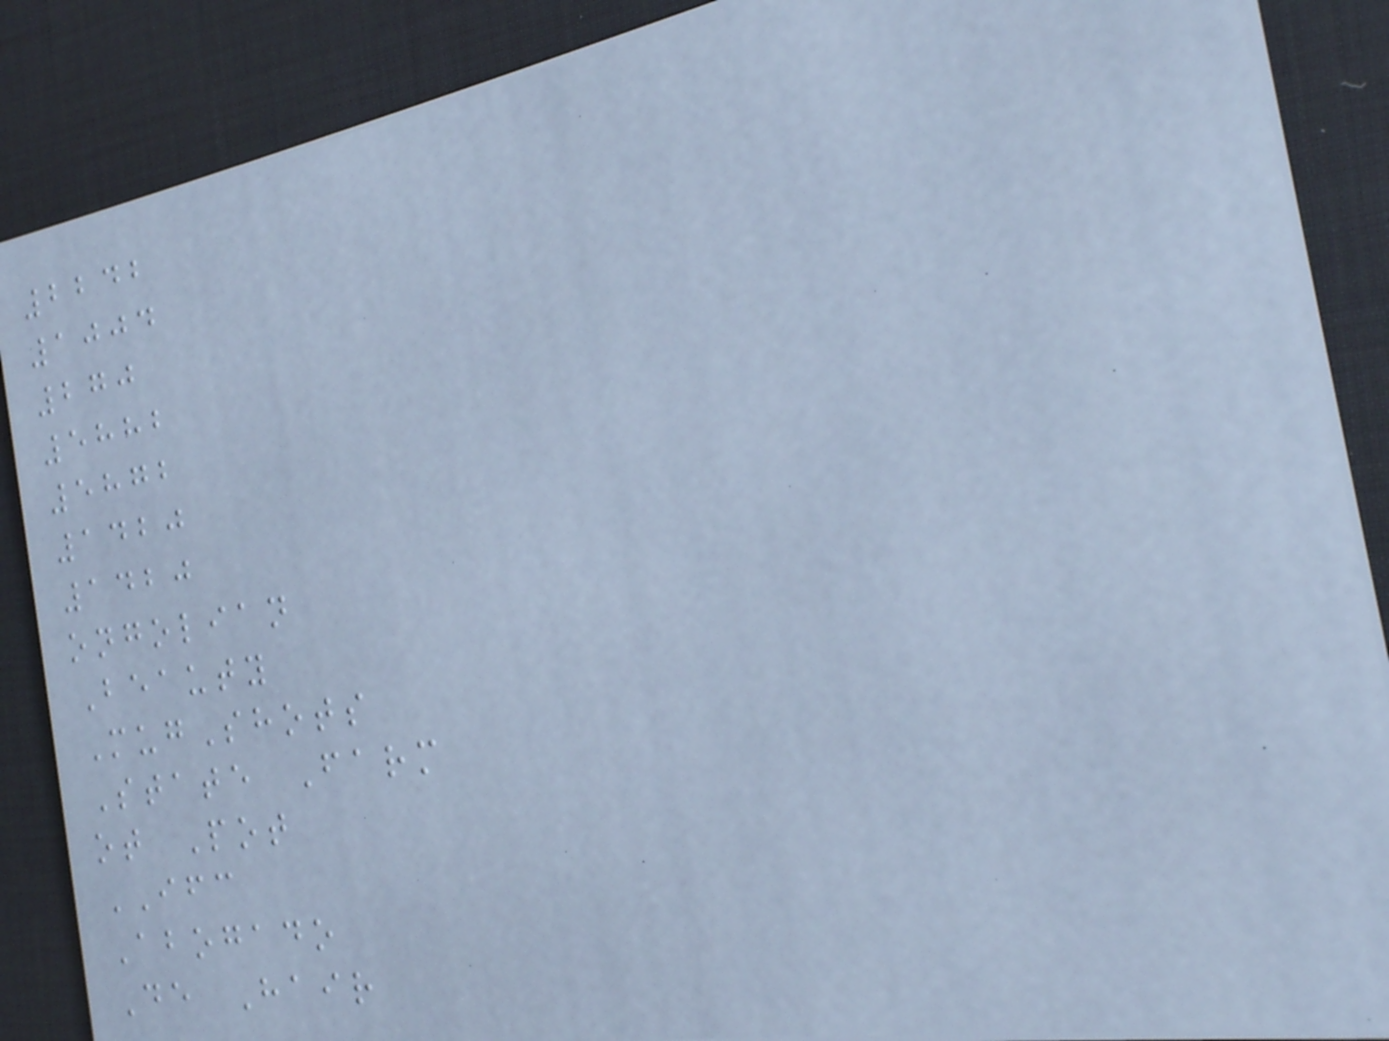2242
1004
270
5882
5872
1420
1420
ongolian
Beauty
MugShots
State Farm
ot Pot
IFC
Abogado
De Hair
